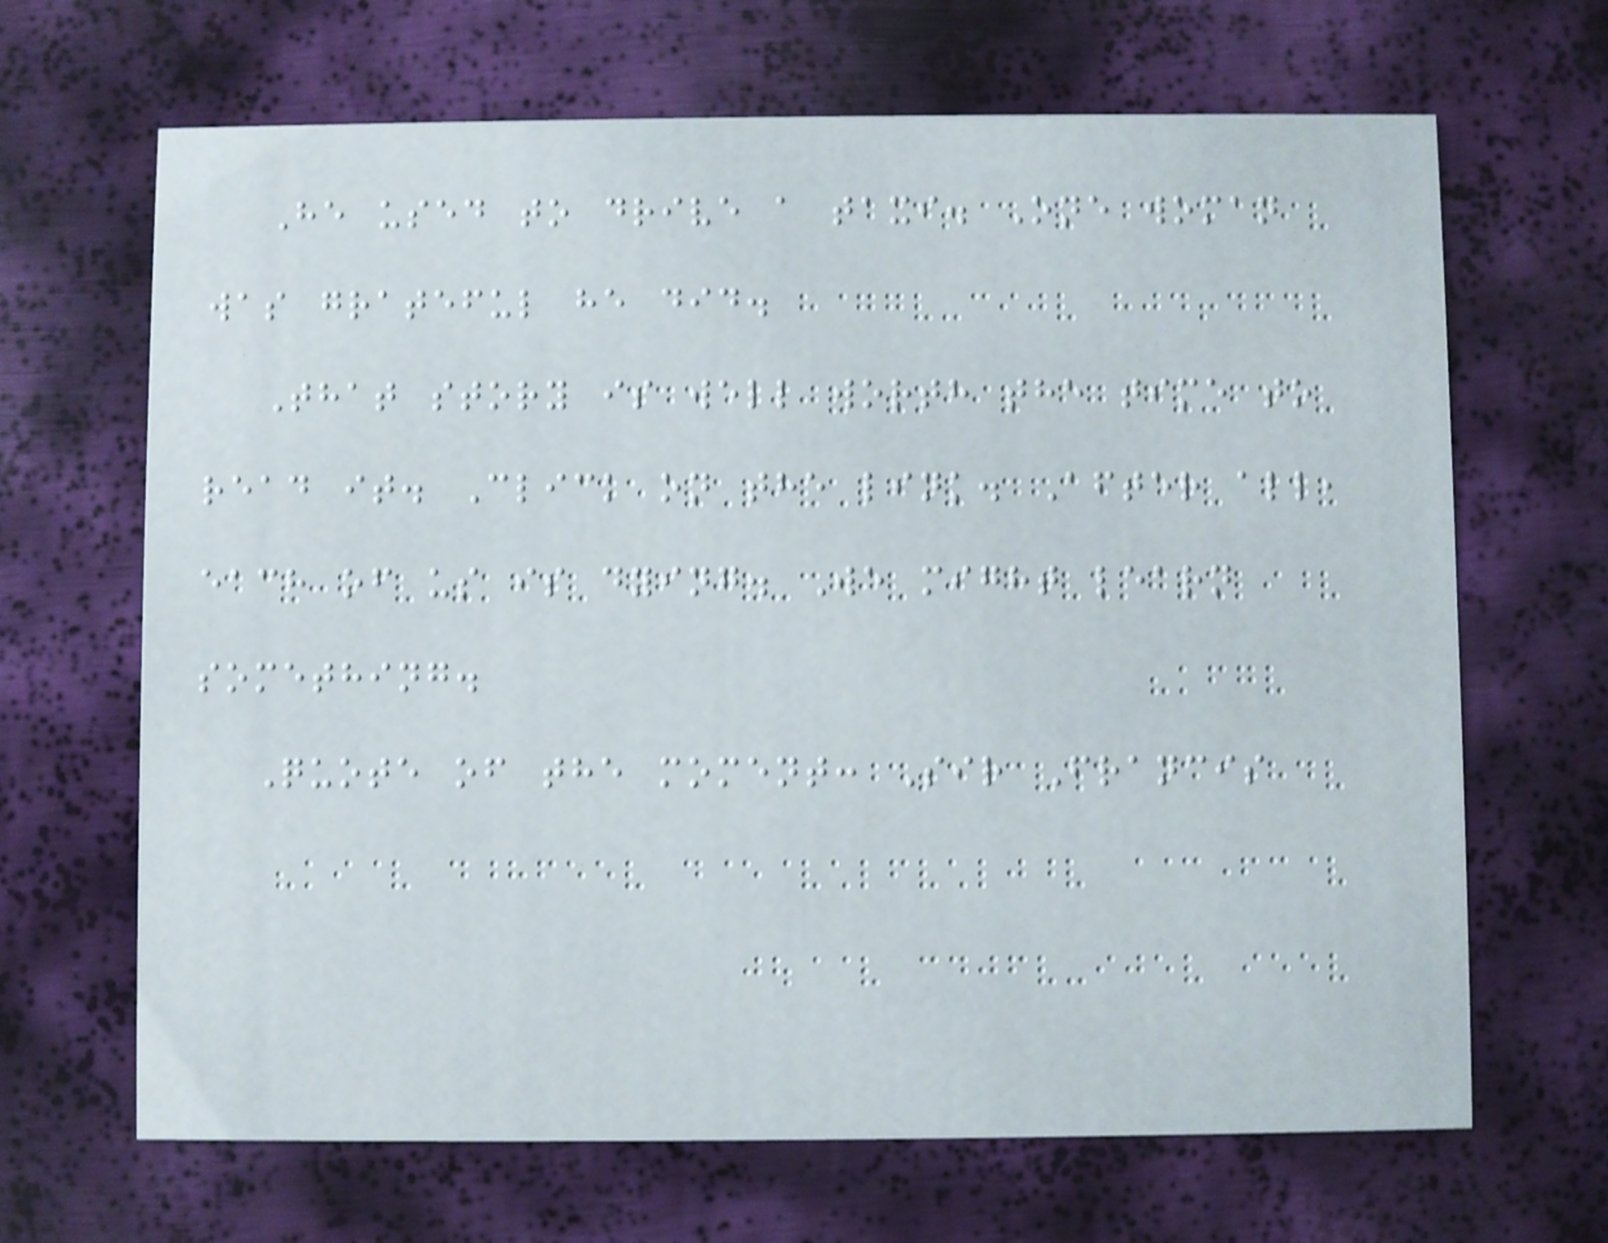He used to drive a taxi. One woman
was grateful he did.
That story is well worth the time to
read it. Click on the link. After all,
each of us is dying. We might learn
something.
Quote of the moment: Sir Francis
